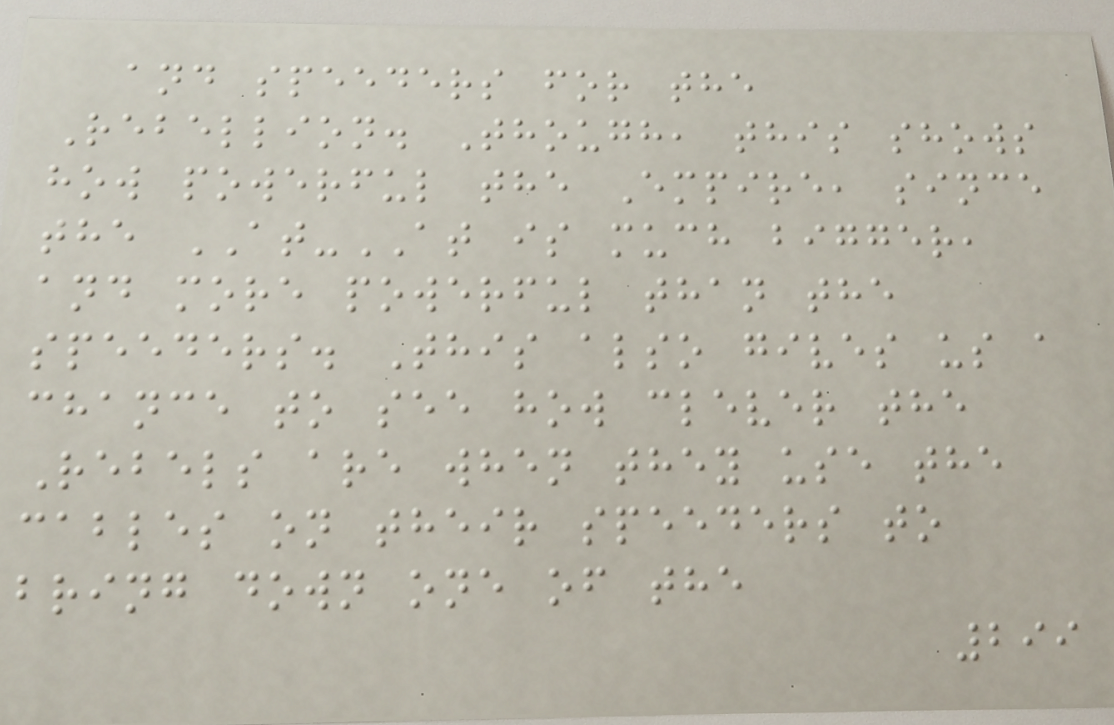and speeders for the
Rebellion. Though, this shows
how powerful the Empire, since
the AT-AT is much bigger,
and more powerful than the
speeders. This also gives us a
chance to see how clever the
Rebels are when they use the
cables on their speeders to
bring down one of the
299
